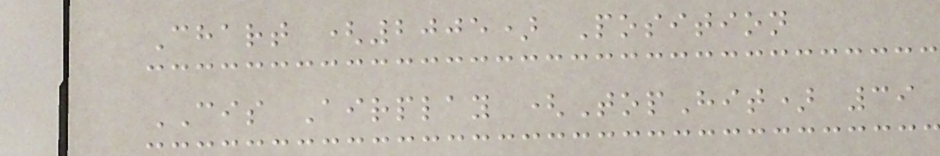Chart (2005) Position
CIS Airplay (TopHit) 39
